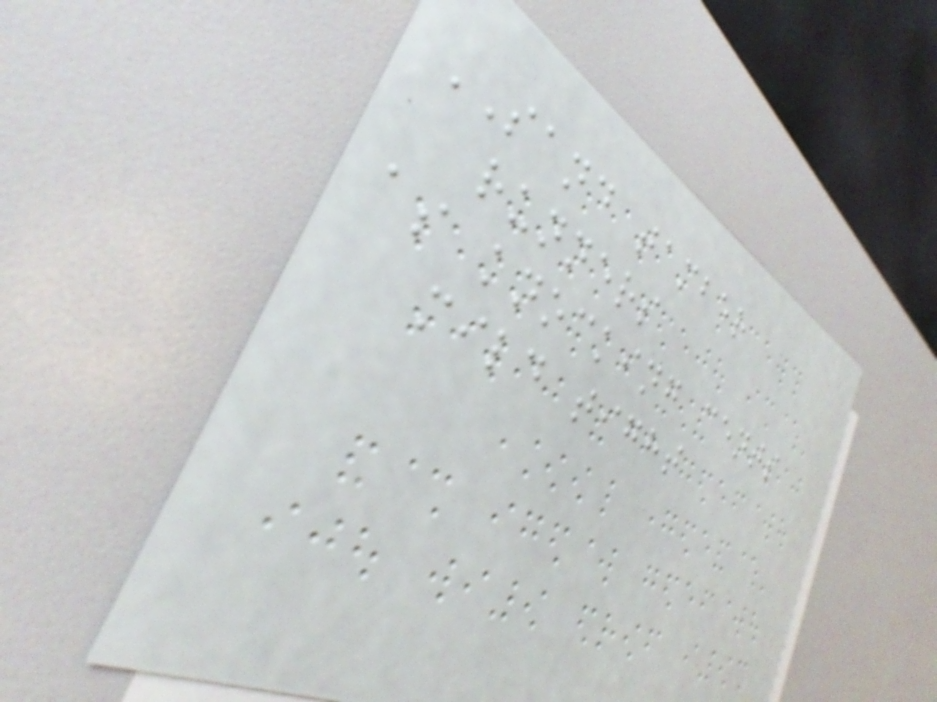SAND tamber
runners
as knocking cents
mild tight
